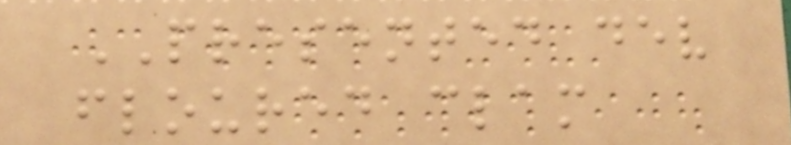PRESENTED dev
floured clam
